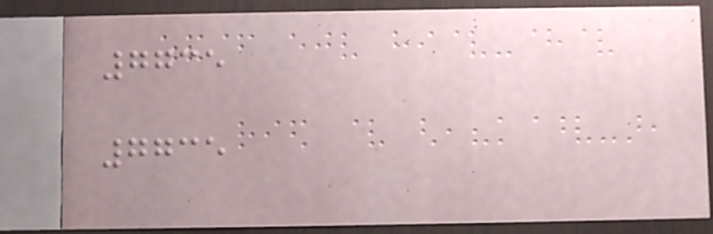7735
7735
